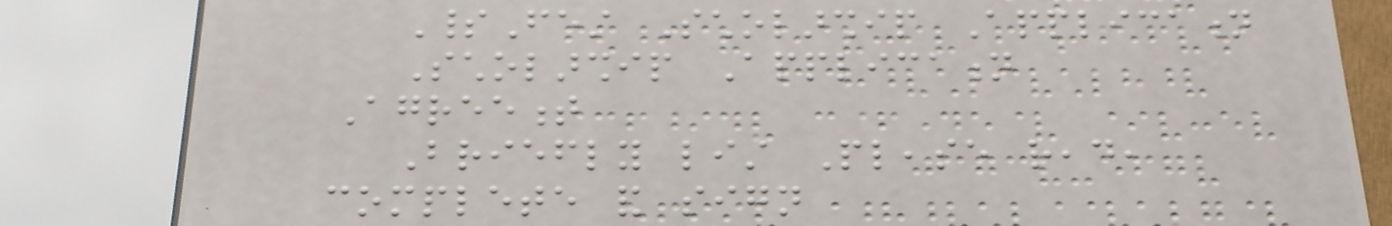SpiritFest Scholarship Application
Scholarship Application
Agreement
Briefly list Please read,
complete and sign
